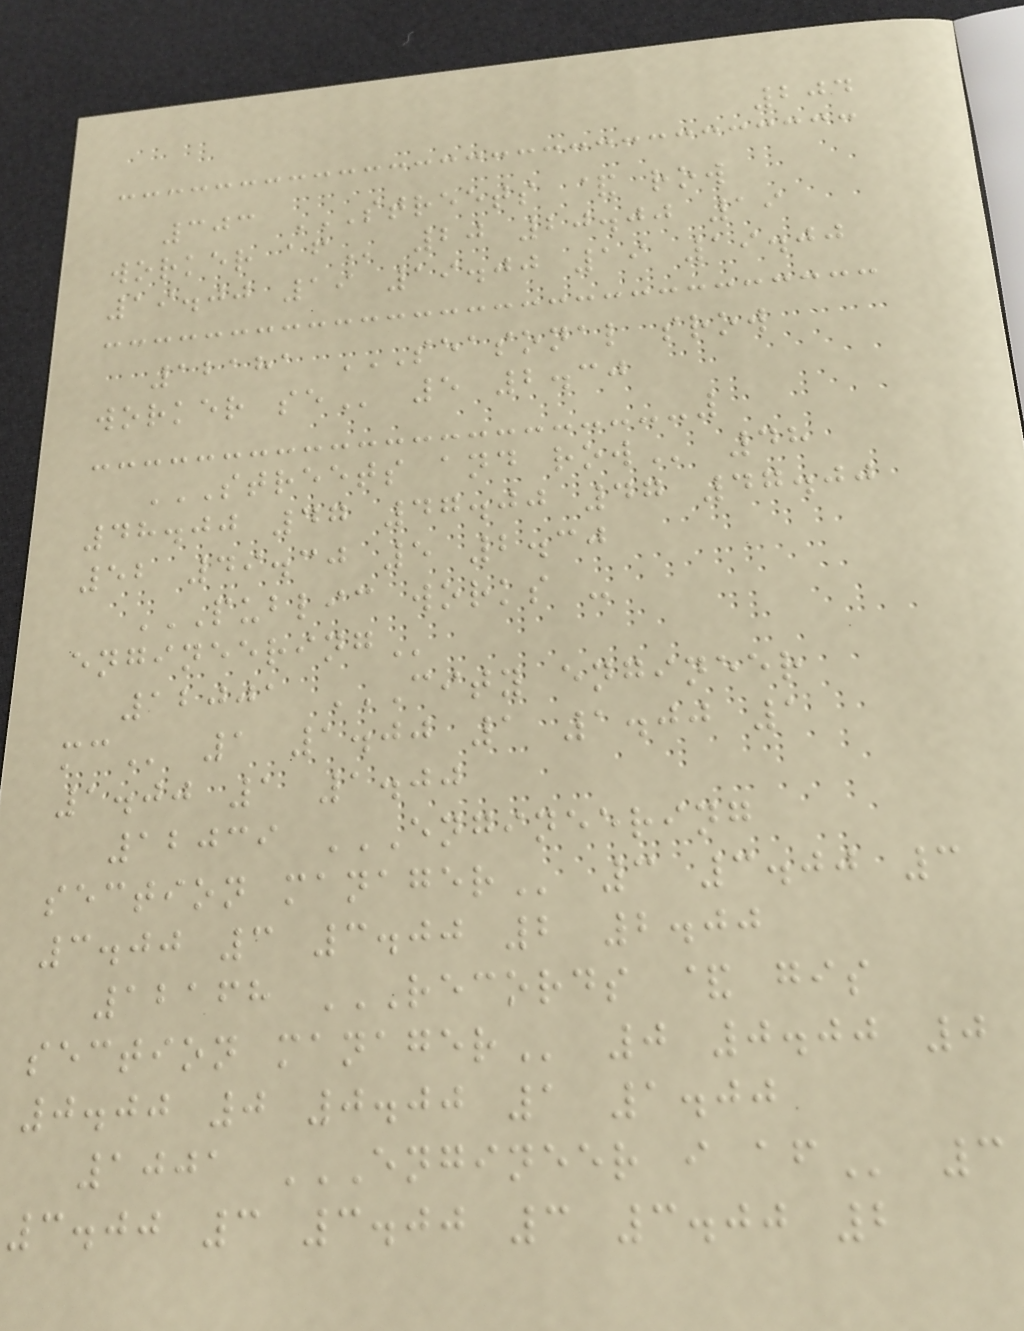204
303 STREETS & ROW
WORKER AF 20 20.00 19
19.00 19 19.00 19 19.00
12181 SEASONAL SROW
WORKER SE 5 2.30
STREETS AND ROW 48
48.00 47 47.00 47 47.00
52 49.30 5 2.30
PUBLIC WORKS -
ENGINEERING
12001 CITY ENGINEER
MC 1 1.00 1 1.00 1
1.00 1 1.00
12039 ENGINEERING
SECTION MANAGER 3 3.00 3
3.00 3 3.00 2 2.00
12168 RECORDS & GIS
SECTION MANAGER 0 0.00 0
0.00 0 0.00 1 1.00
1001 ENGINEER I AF 3
3.00 3 3.00 3 3.00 2
